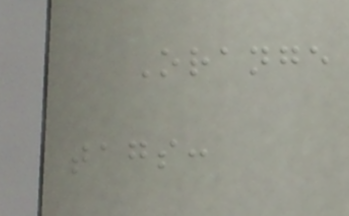Orange
tags:
